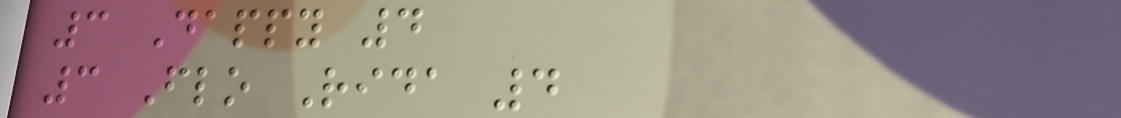3 Dappy 4
3 Flo Rida 4
